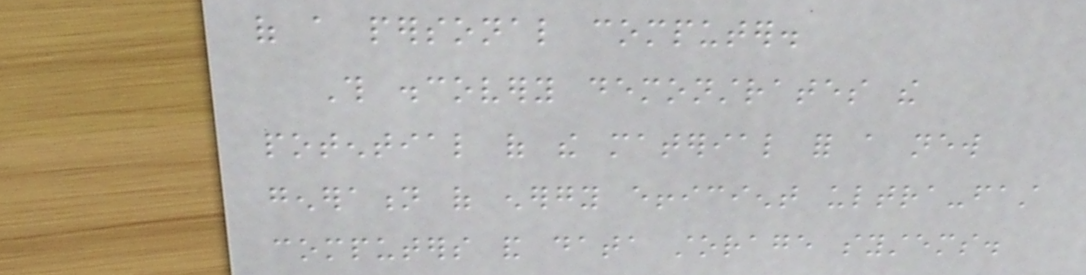of a personal computer.
This discovery demonstrates the
potential of the material for a new
generation of energy efficient ultra-fast
computers and data storage systems.
